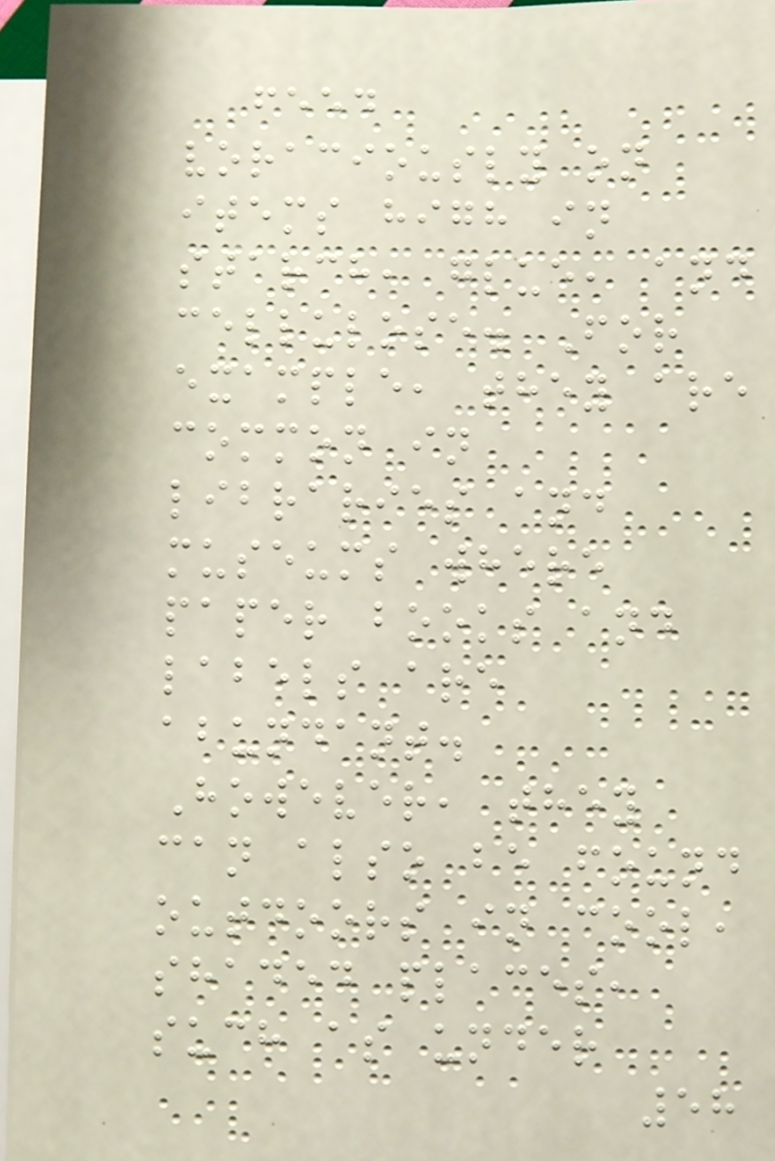feed
voraciously on
items high in
starch, glue, and
cellulose. For
example, they are
common in
libraries and
museums where
paper books and
labels are
abundant.
However, they
can also be found
outdoors in cool,
shaded places,
such as under
58
